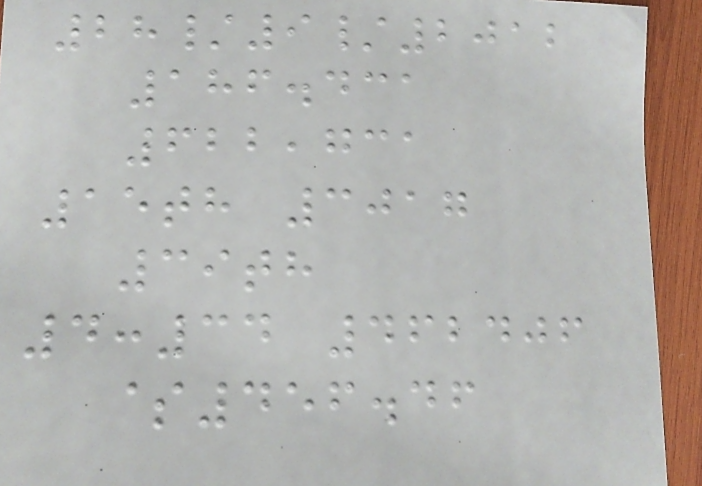28/9/2012
186.431
622,731
15th 3017
39th
4:34 462406
$456.46
